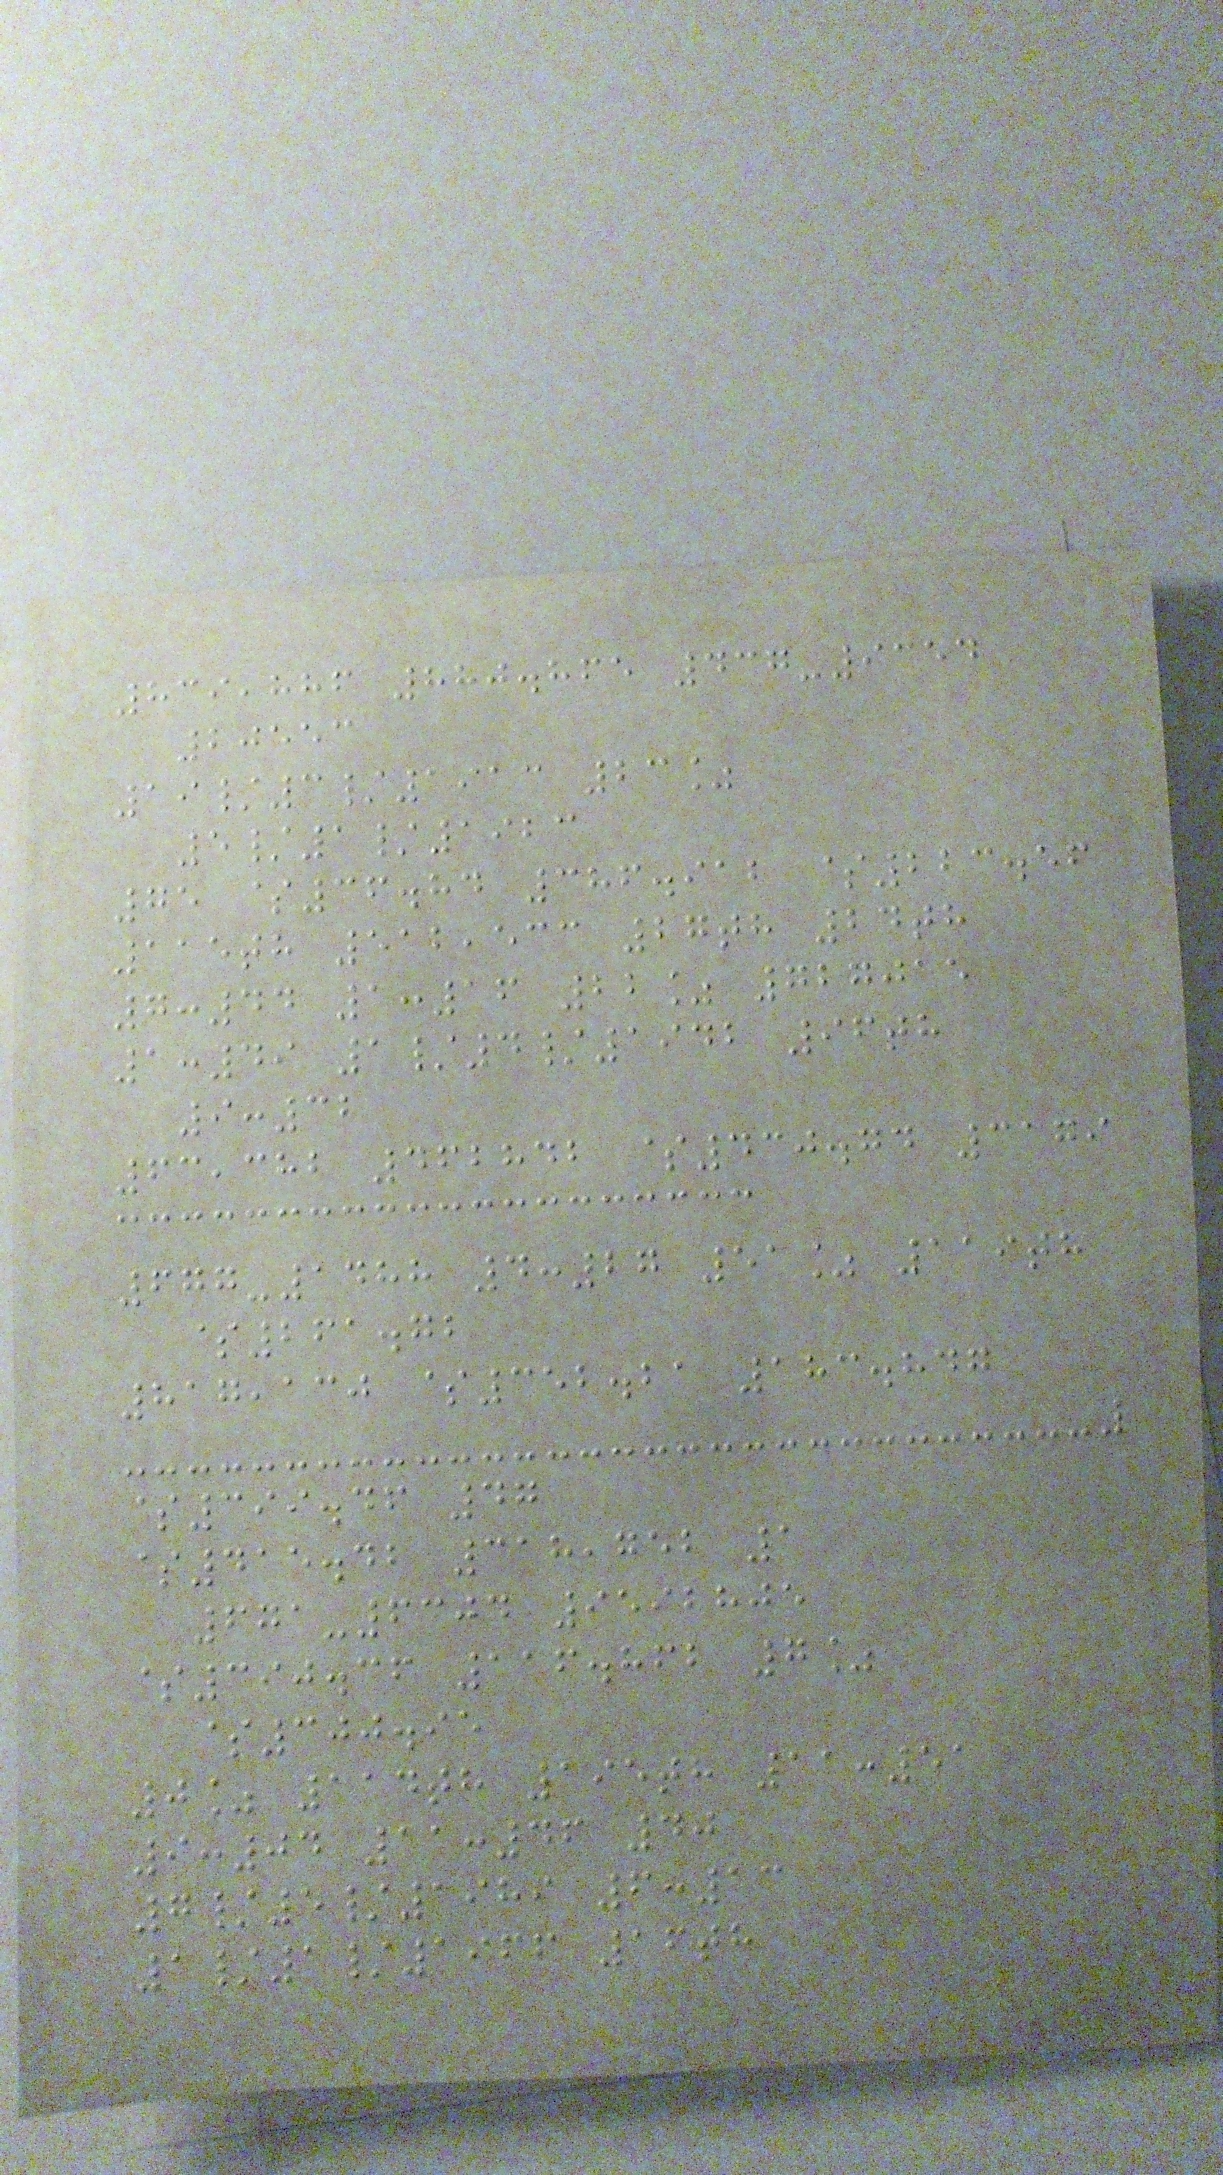839,886 880.865 437-9354
20553
19/3/1913 23%
5/1/1923
75 $36.84 386.912 $223.56
115th 512,533 27th 24th
7:44 1:16 22% 727015
1:49 1/4/1942 96th
9:32
63,382 462842 $430.74 3179
677-1488 4:27 51% 119th
$261.72
817,130 $352.21 183.847
$399.46 47
$415.42 318,752 1
671-6304 9592805
$390.36 116.862 7%
$300.95
0% 114th 195th 11:51
9:04 11:46 40
7/5/1989 6:13
1/1/1966 16th
